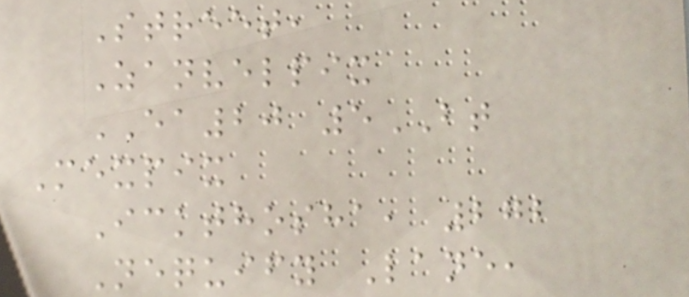Street,
Zanvelpix
EA20 5BT
Mexpix
Ickthosha, 272
Nequify Lane,
